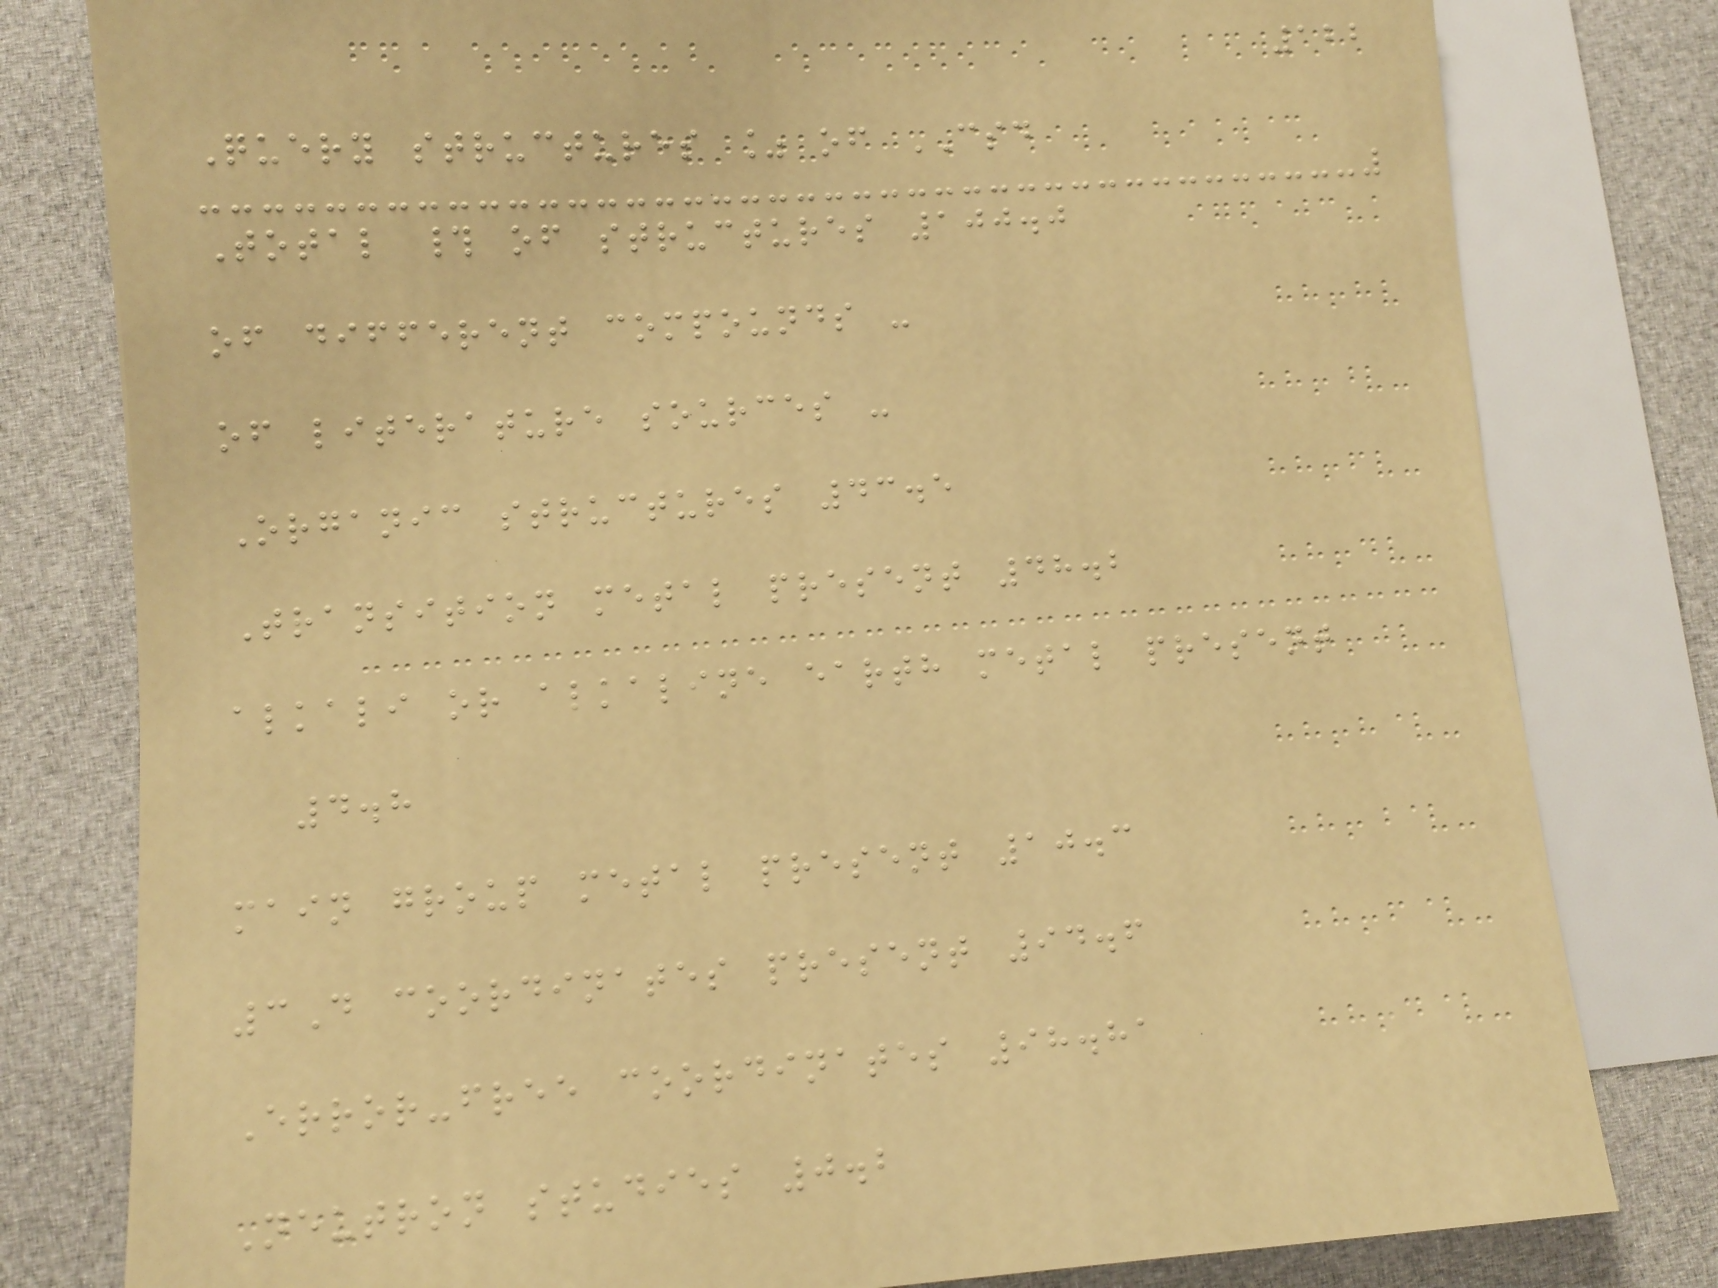122
Query structures % of CSD
Total # of structures 100.0
of different compounds -
of literature sources -
Organic structures 43.5
Transition metal present 48.2
alkali or alkaline earth metal present
4.8
main group metal present 10.3
3D coordinates present 94.6
Error-free coordinates 98.81
Neutron studies 0.2
